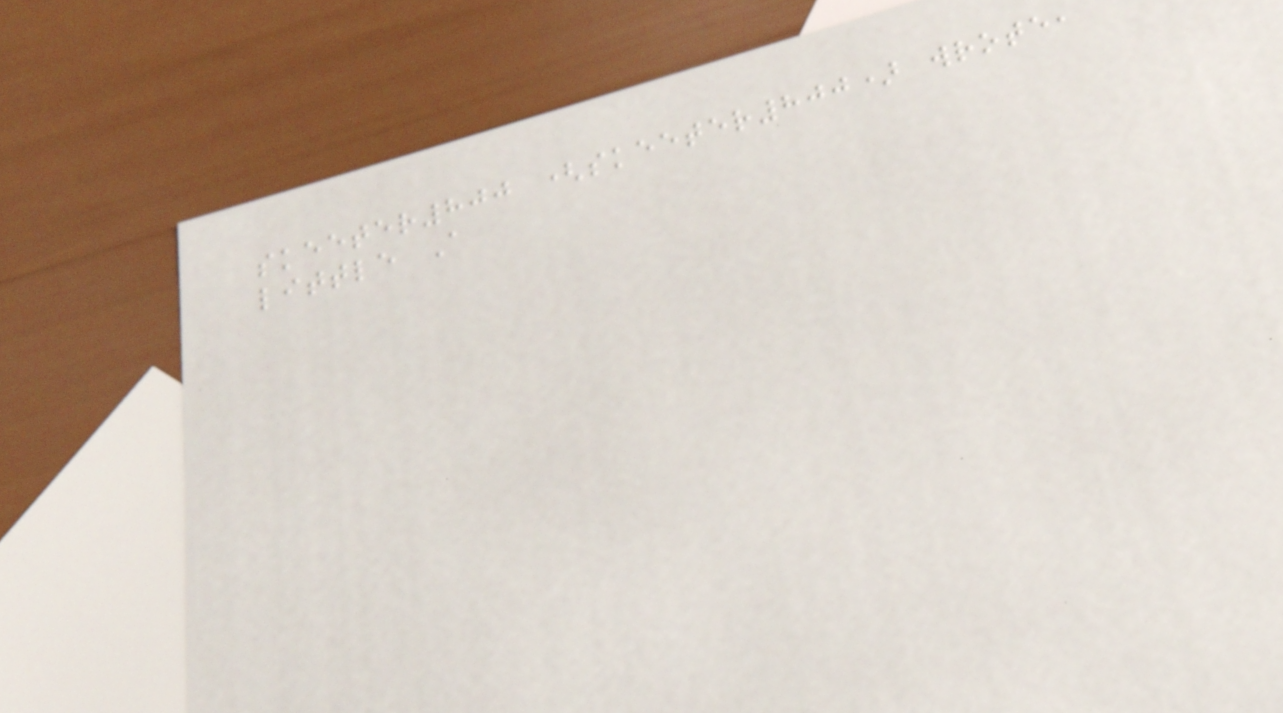skeeter800 (skeeter800) wrote,
little A
